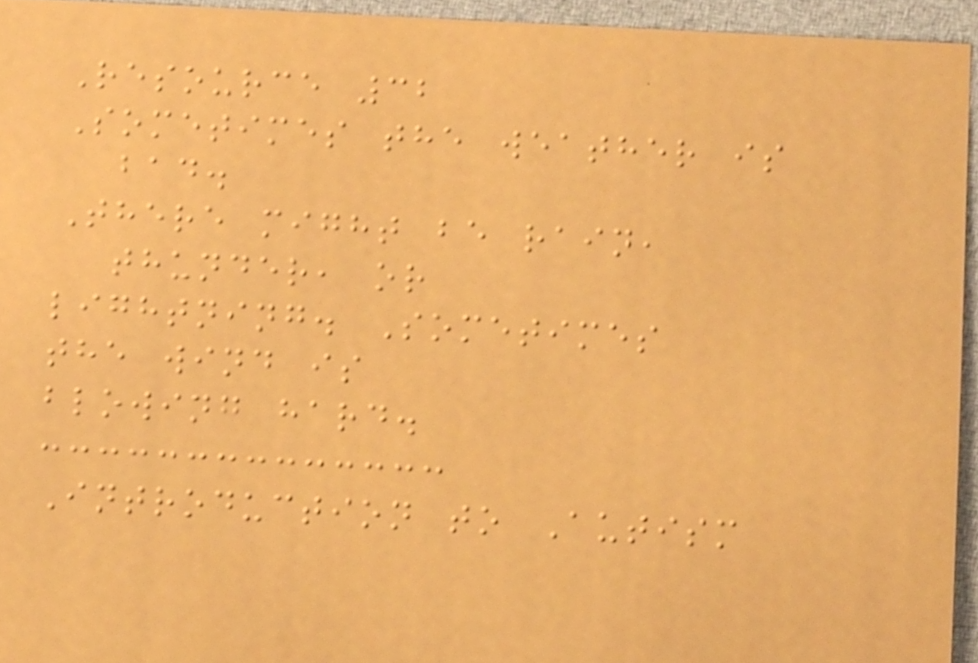Resource 32
Sometimes the weather is
bad.
There might be rain,
thunder, or
lightning. Sometimes
the wind is
blowing hard.
Introduction to Autism
